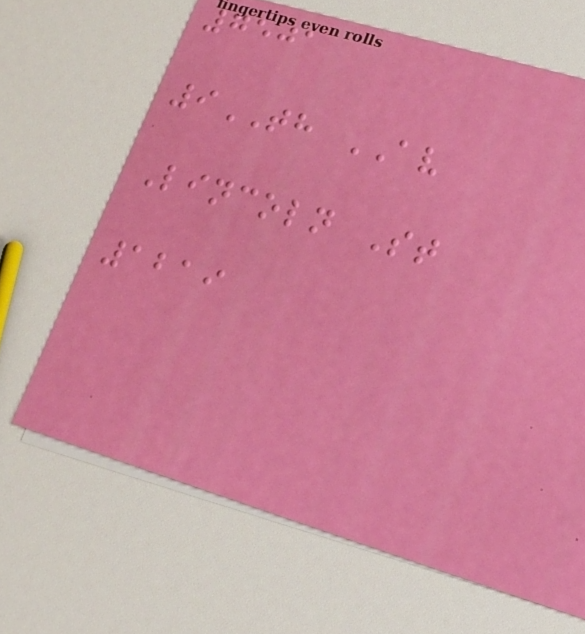7501
9TH AV
Lincoln St
1219
